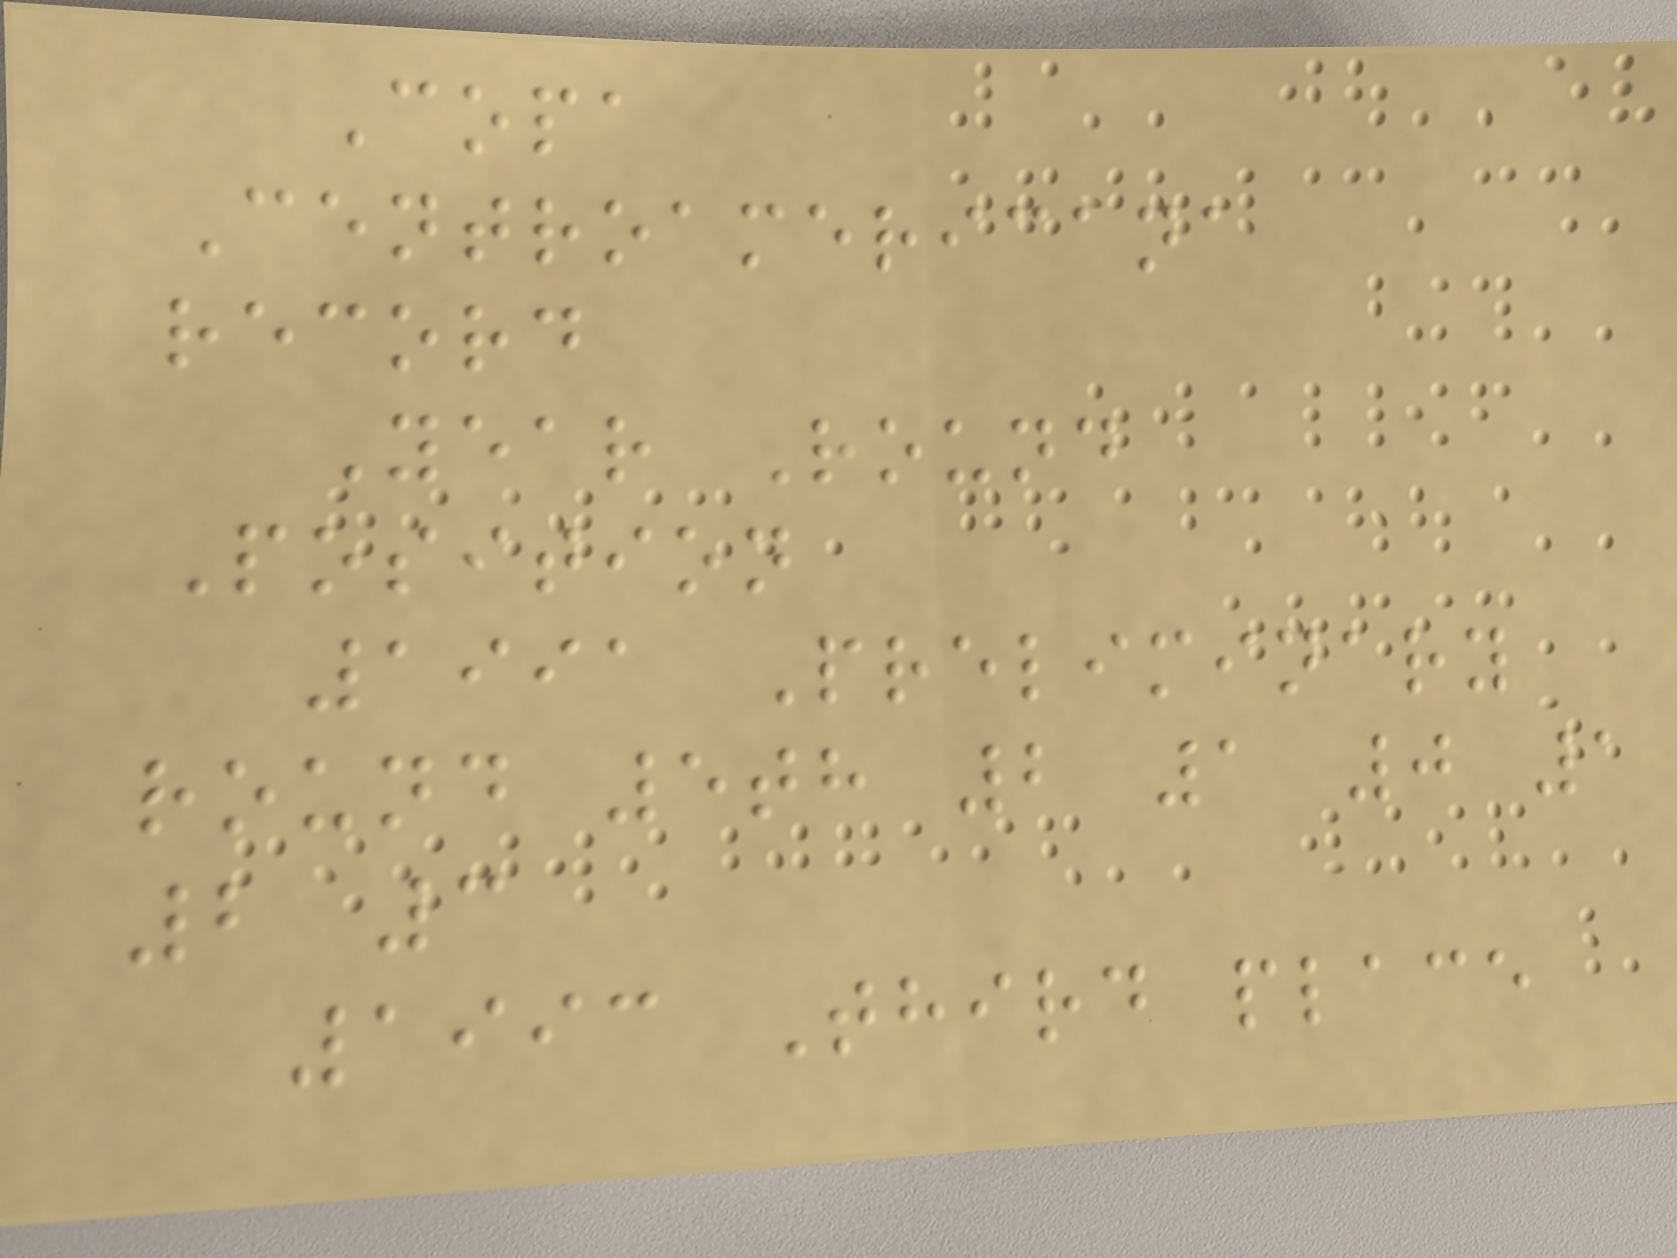Copa
Centroamericana
record
Year Round
Position
1991 Preliminary
round 5th 2 1 0 1
2 3
1993 Third place
